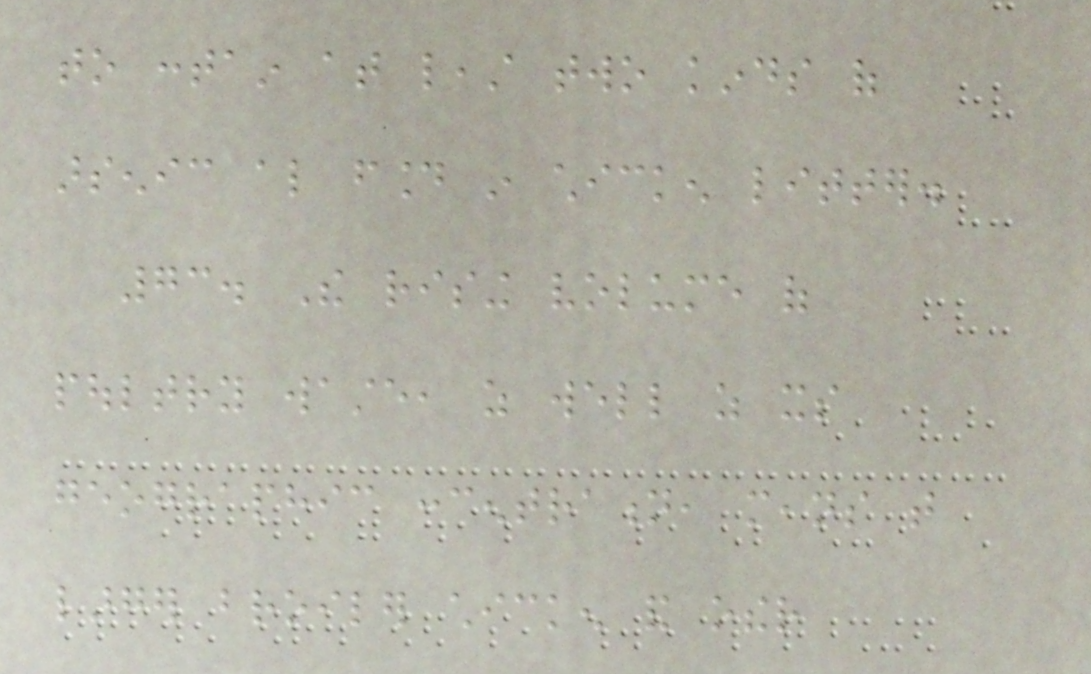to contain at least two kinds of
arsenic also found in chicken litter.
73. The rising volume of
poultry waste, as well as its
geographic concentration, means that
larger broiler chicken and other
